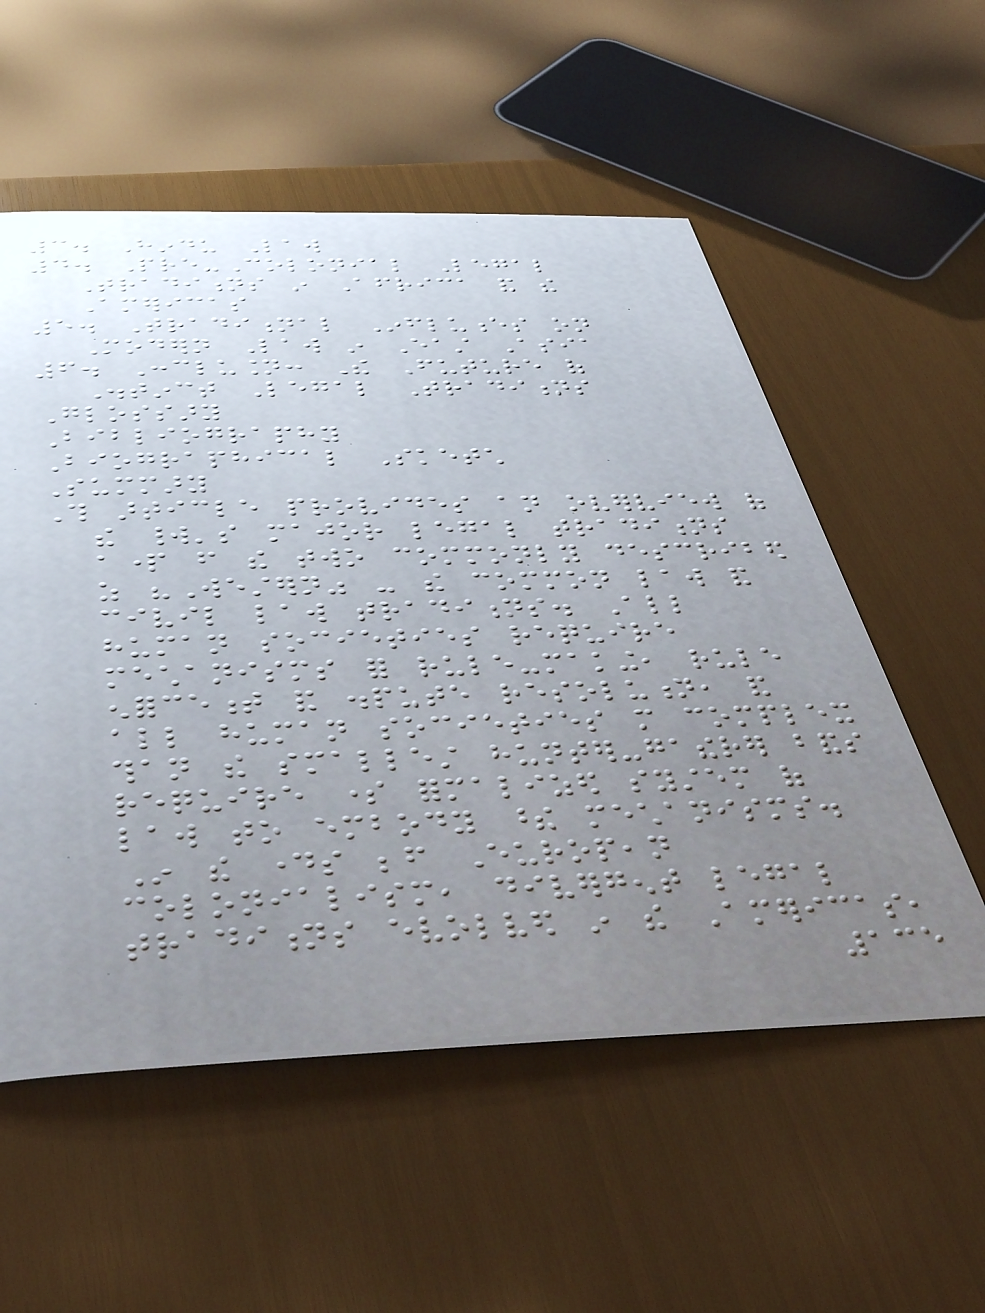3. Hindu Law
4. Pre-Colonial Legal
Traditions in Africa and the
Americas
5. Traditional Influences on
Modern Law in East Asia
6. Conclusion: The Future of
Distinct Legal Traditions
Glossary
Bibliography
Biographical Sketch
Summary
This article provides an overview of
the world's major legal traditions
apart from the two commonly described
as "Western" - the common law and
civil law traditions. All
human societies require
mechanisms for rule-making, rule
enforcement and dispute resolution, and
all human societies more complex
than the smallest hunter-gatherer bands
require some formalized system of
law to embody these mechanisms.
In the days before European
colonialism, divergent legal
traditions evolved in the Americas,
135
